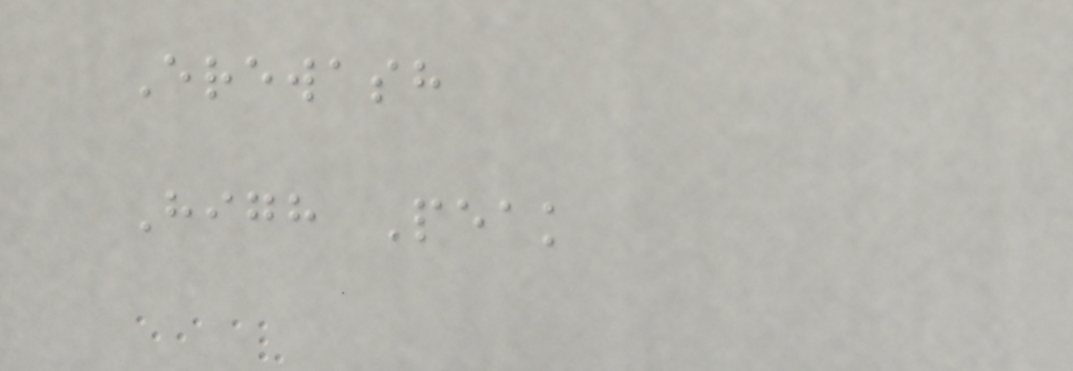Erewash
High Peak
